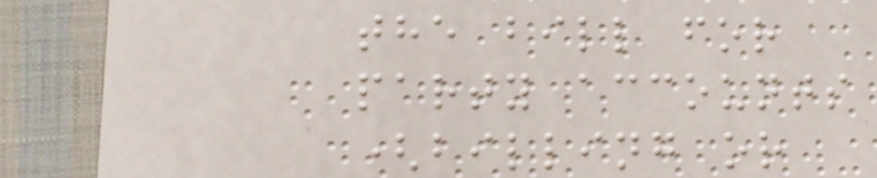the bill for
party accounts
(billing or
